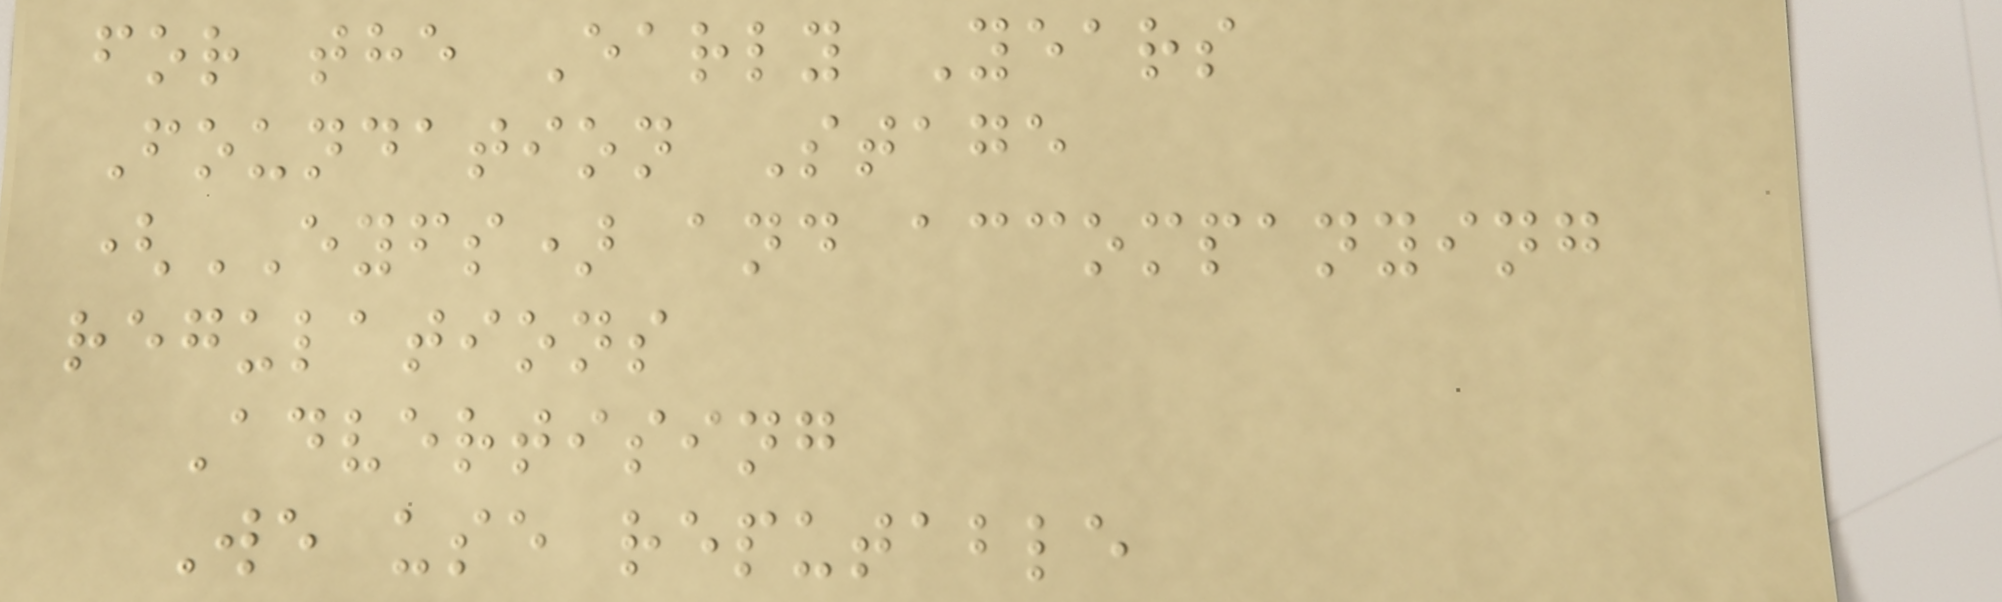for the Early Years
Foundation Stage
(EYFS) and accompanying
regulations
Advertising
We use reputable
